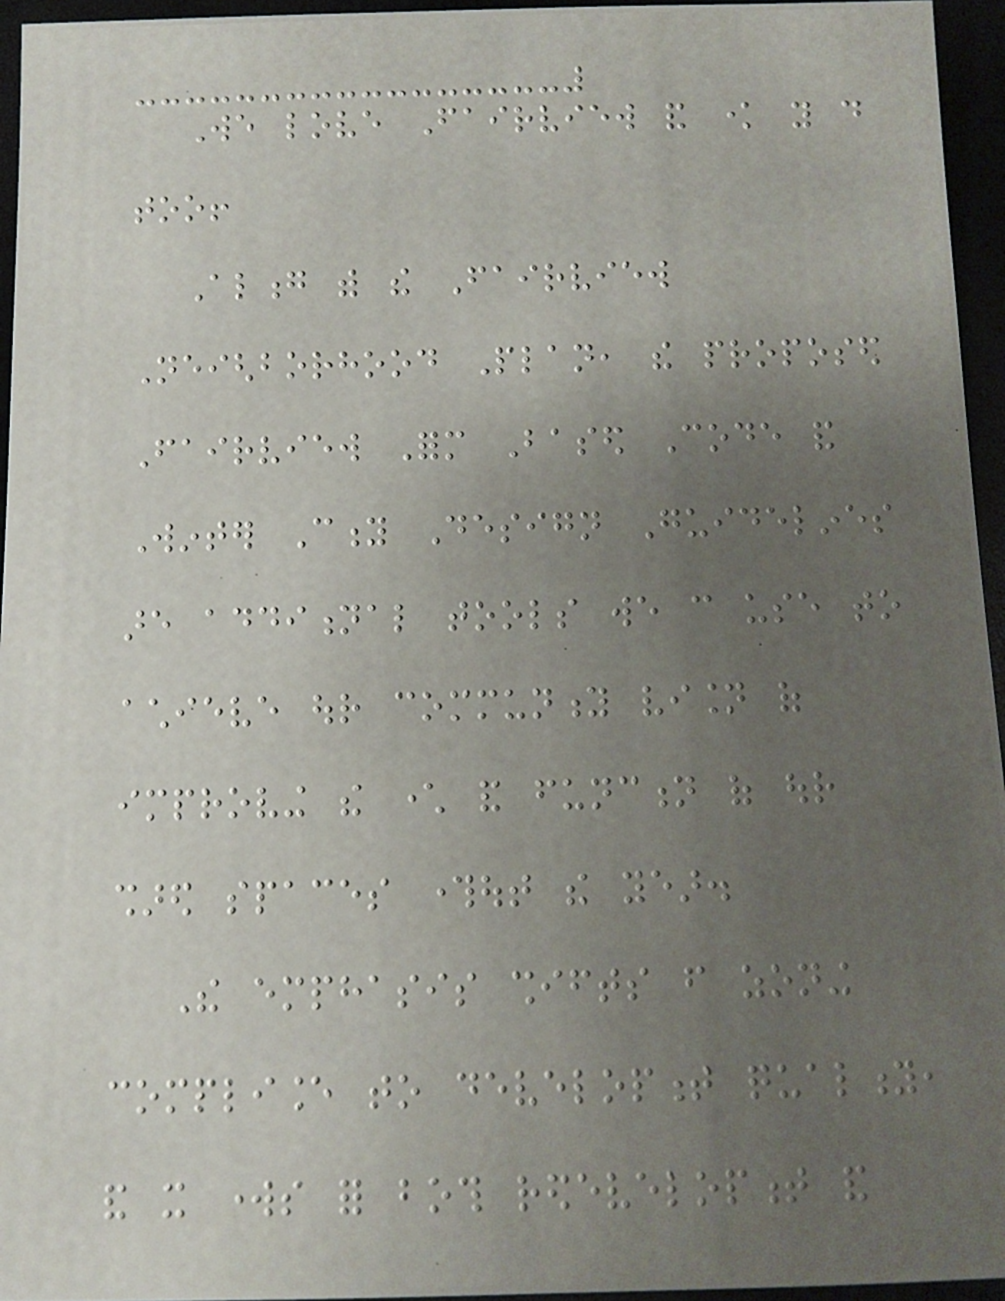We love Fairview and know you do
too!
Along with the Fairview
Neighborhood Plan, the proposed
Fairview Form Based Code and
Winter City Design Guidelines
are additional tools we can use to
achieve our community vision of
improving the character and function of our
shared spaces throughout the year.
The emphasis shifts from zoning
compliance to development quality,
and it works for both redevelopment and
